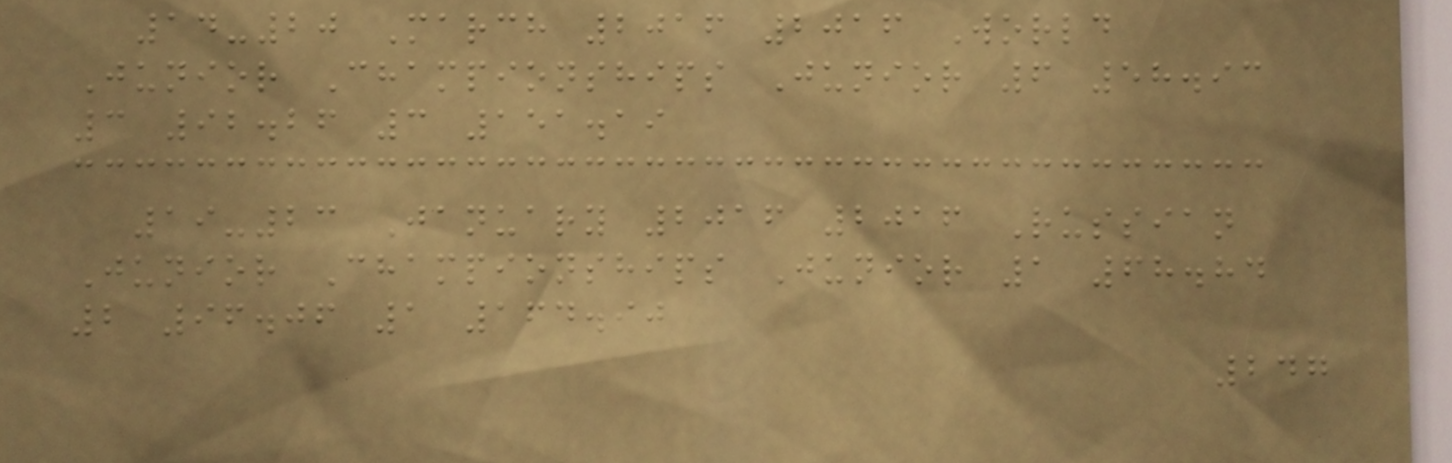14-20 March 2016 2016 World
Junior Championships Junior 6 58.93
3 92.26 3 151.19
19-23 January 2016 2016 Russian
Junior Championships Junior 1 68.84
2 96.06 1 164.90
247
